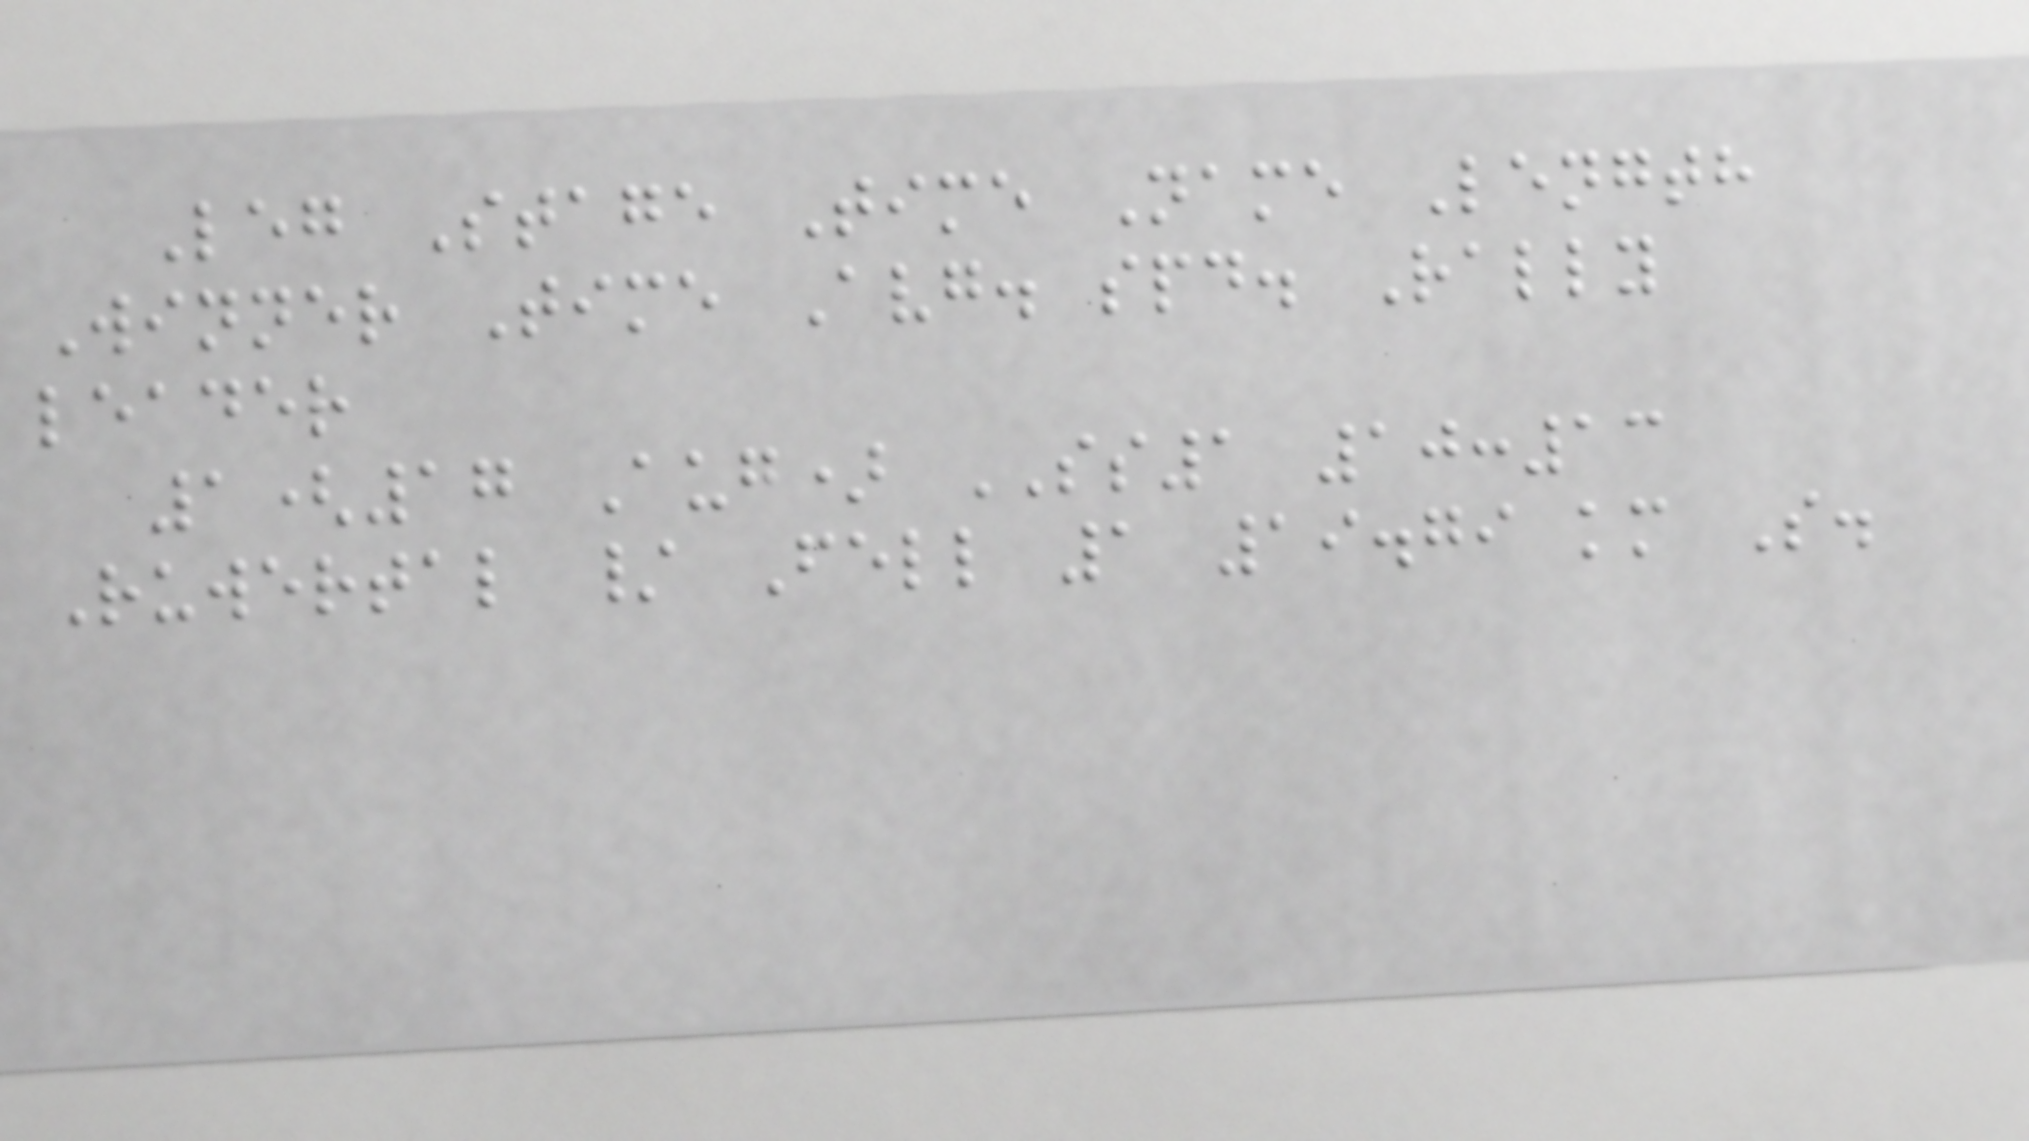Leg Stage Time Name Length
Winner Time Avg. spd. Rally
leader
1(17 Aug) SS1 10:13
Ruwertal / Fell 1 19.79 km S.
